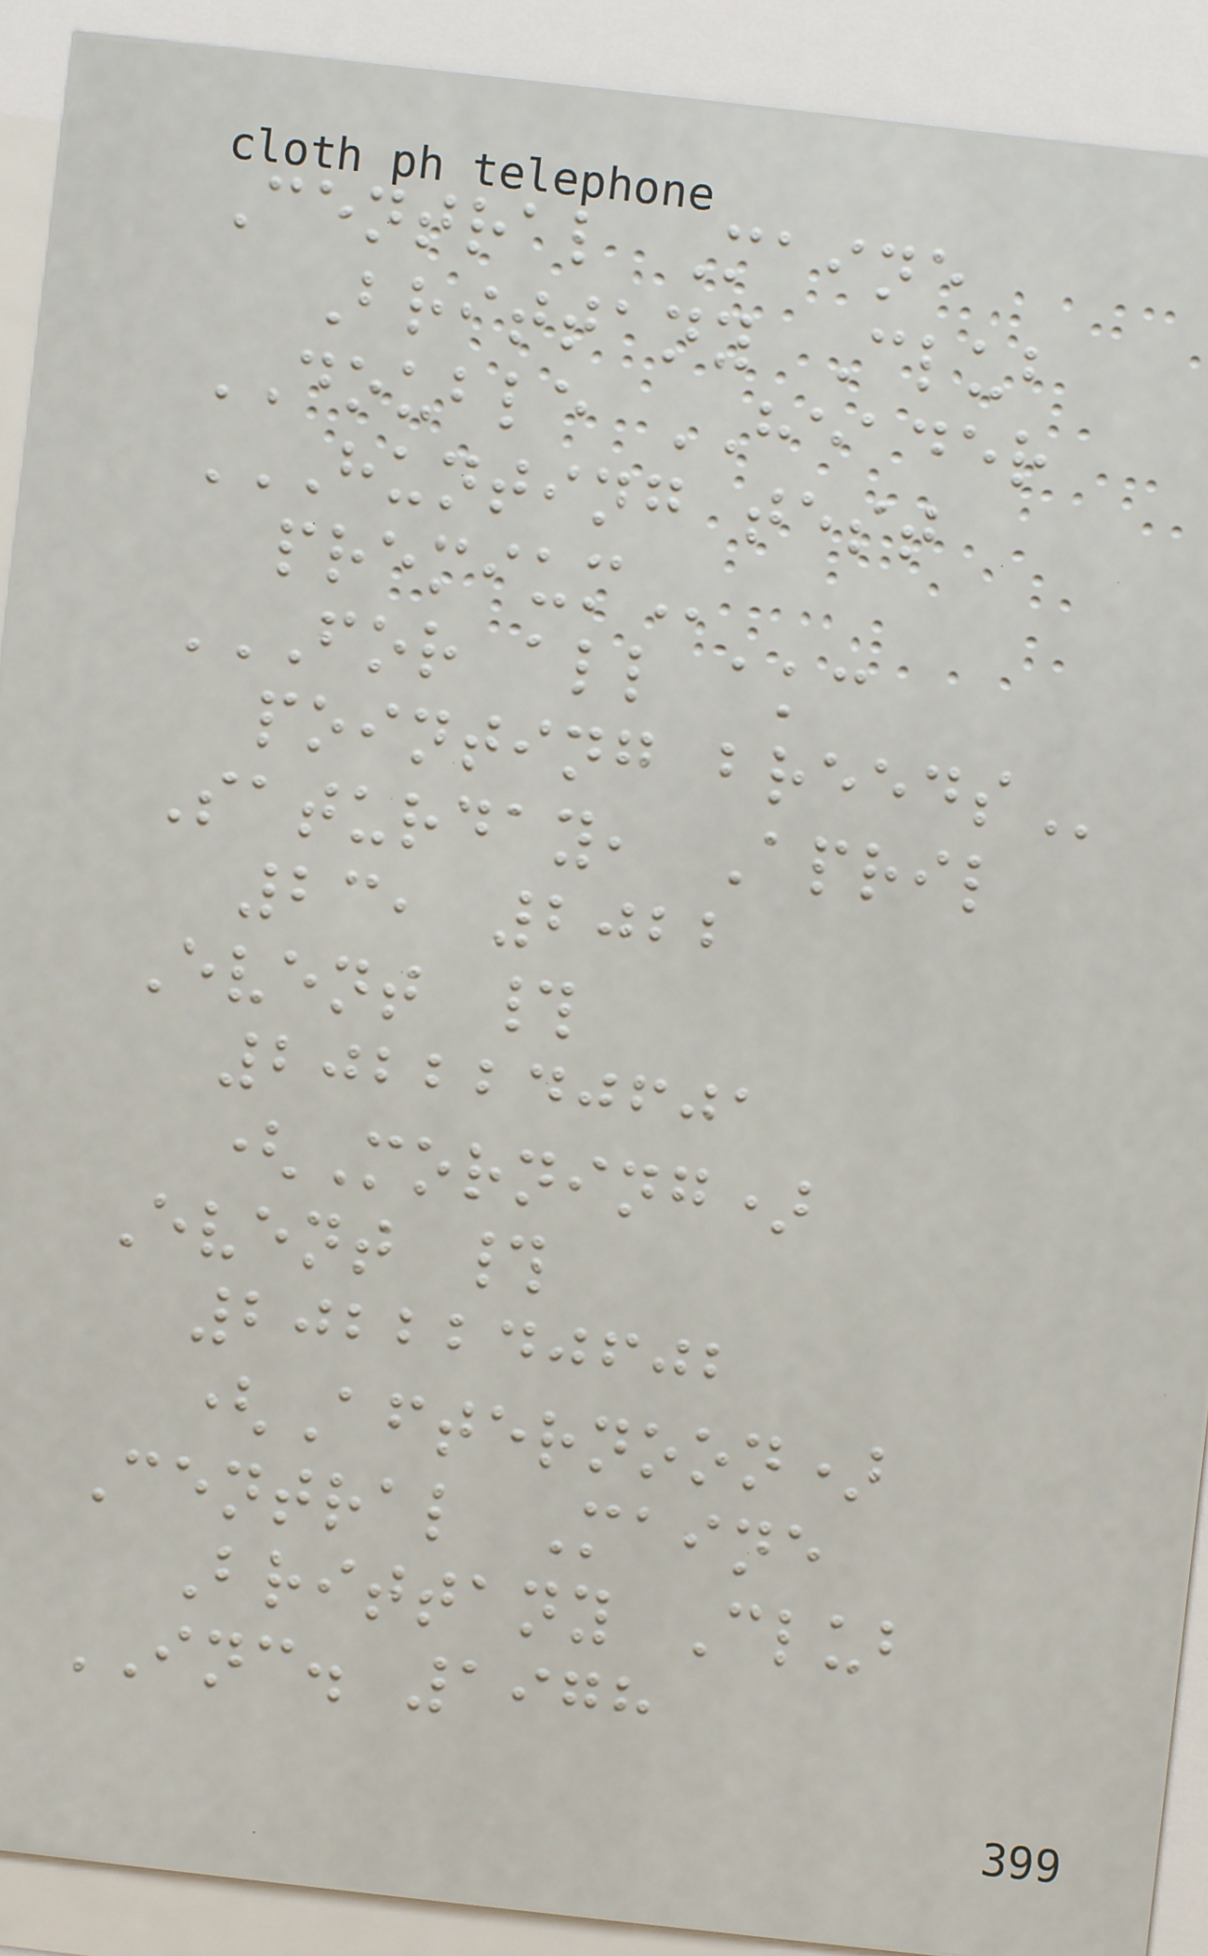Central Maine
Brittany Club
DOUBLE HEADER
HUNTING TEST
PREMIUM
FOR ALL AKC
POINTING BREEDS
Saturday, April
23, 2022
Event #
2022240601
(Morning)
Event #
2022240602
(Afternoon)
Central Maine
Brittany Club
INC. 1978
